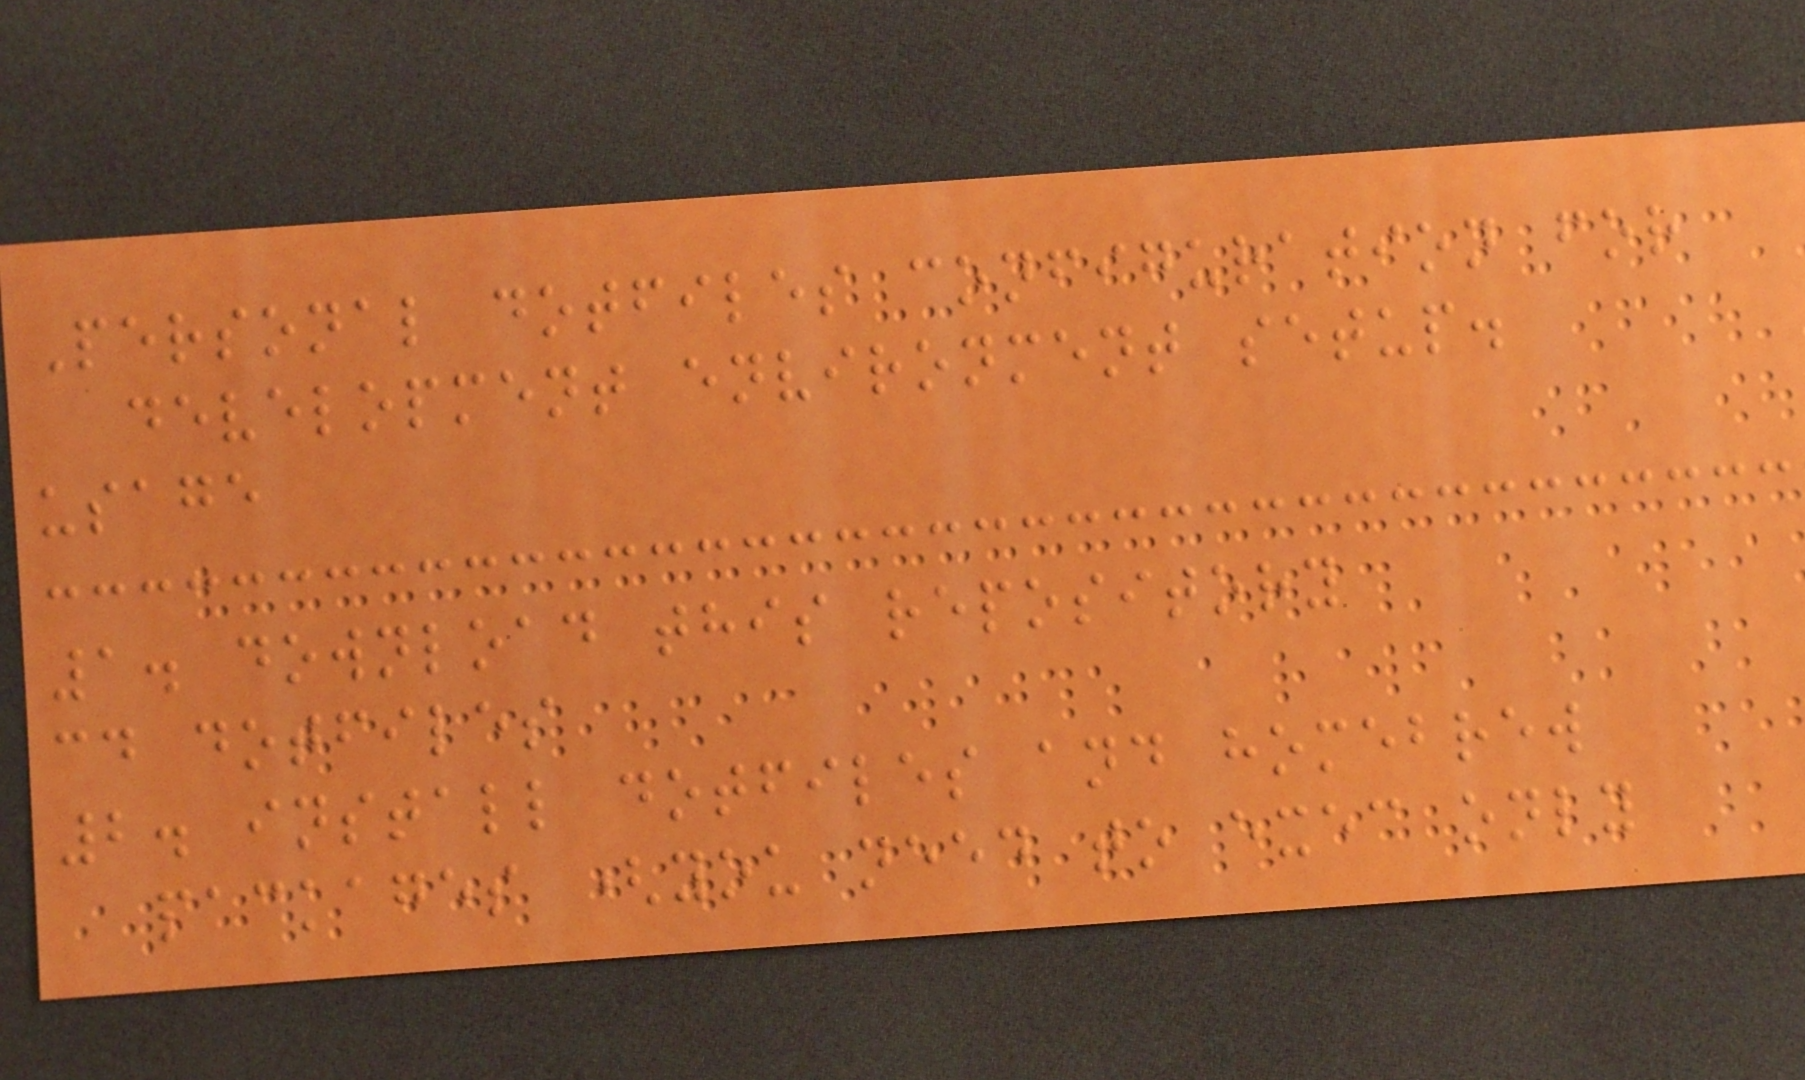Personal dotfiles configuration for
development environment setup.
usage
1. download this repository
cd dotfiles
2. install dotfiles and homebrew
packages (you need to exec only
